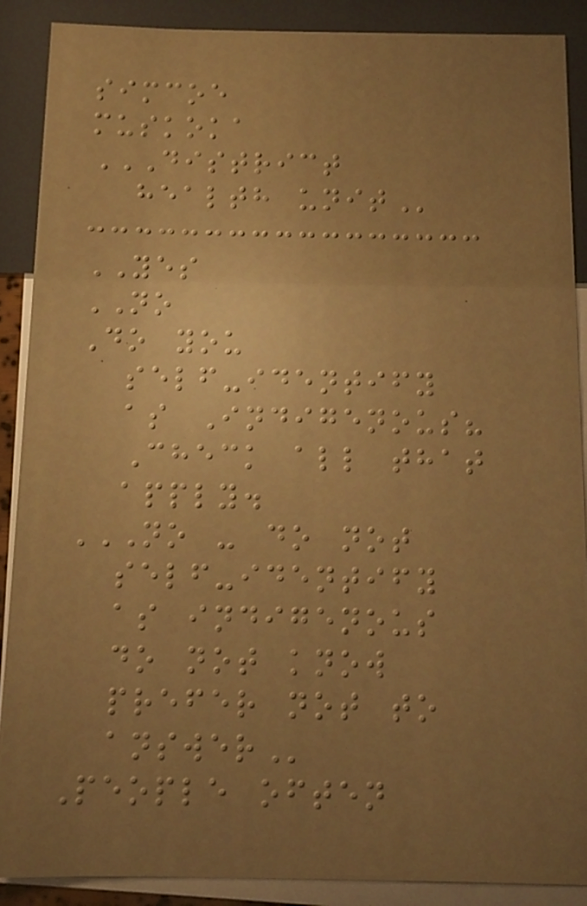simcoe
muskoka
DISTRICT
HEALTH UNIT
YES
NO
Do you
self-identify
as Indigenous?
Check all that
apply.
NO - DO NOT
SELF-IDENTIFY
AS INDIGENOUS
DO NOT KNOW
PREFER NOT TO
ANSWER
People often
